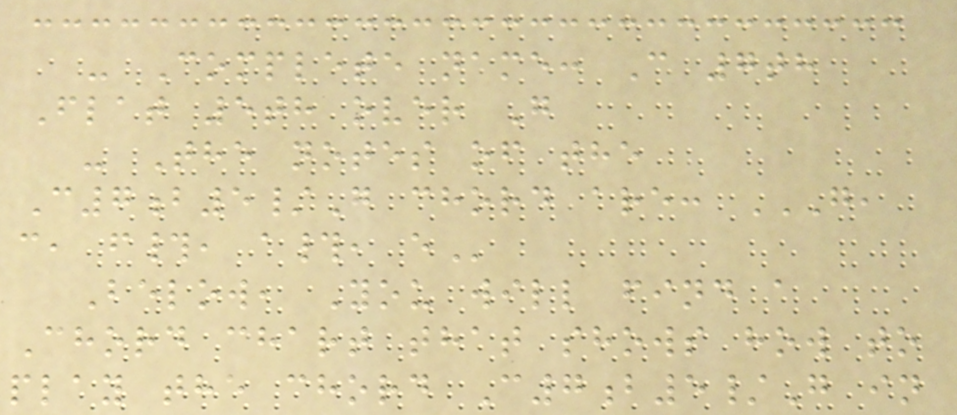- Complete name: C 7th
Flat 5th over G
- The notes of the
C7b5/G chord are: G,
C, F#, A#, E
Below, You will find a
Chord chart that shows how to
play the chord C7b5/G in
